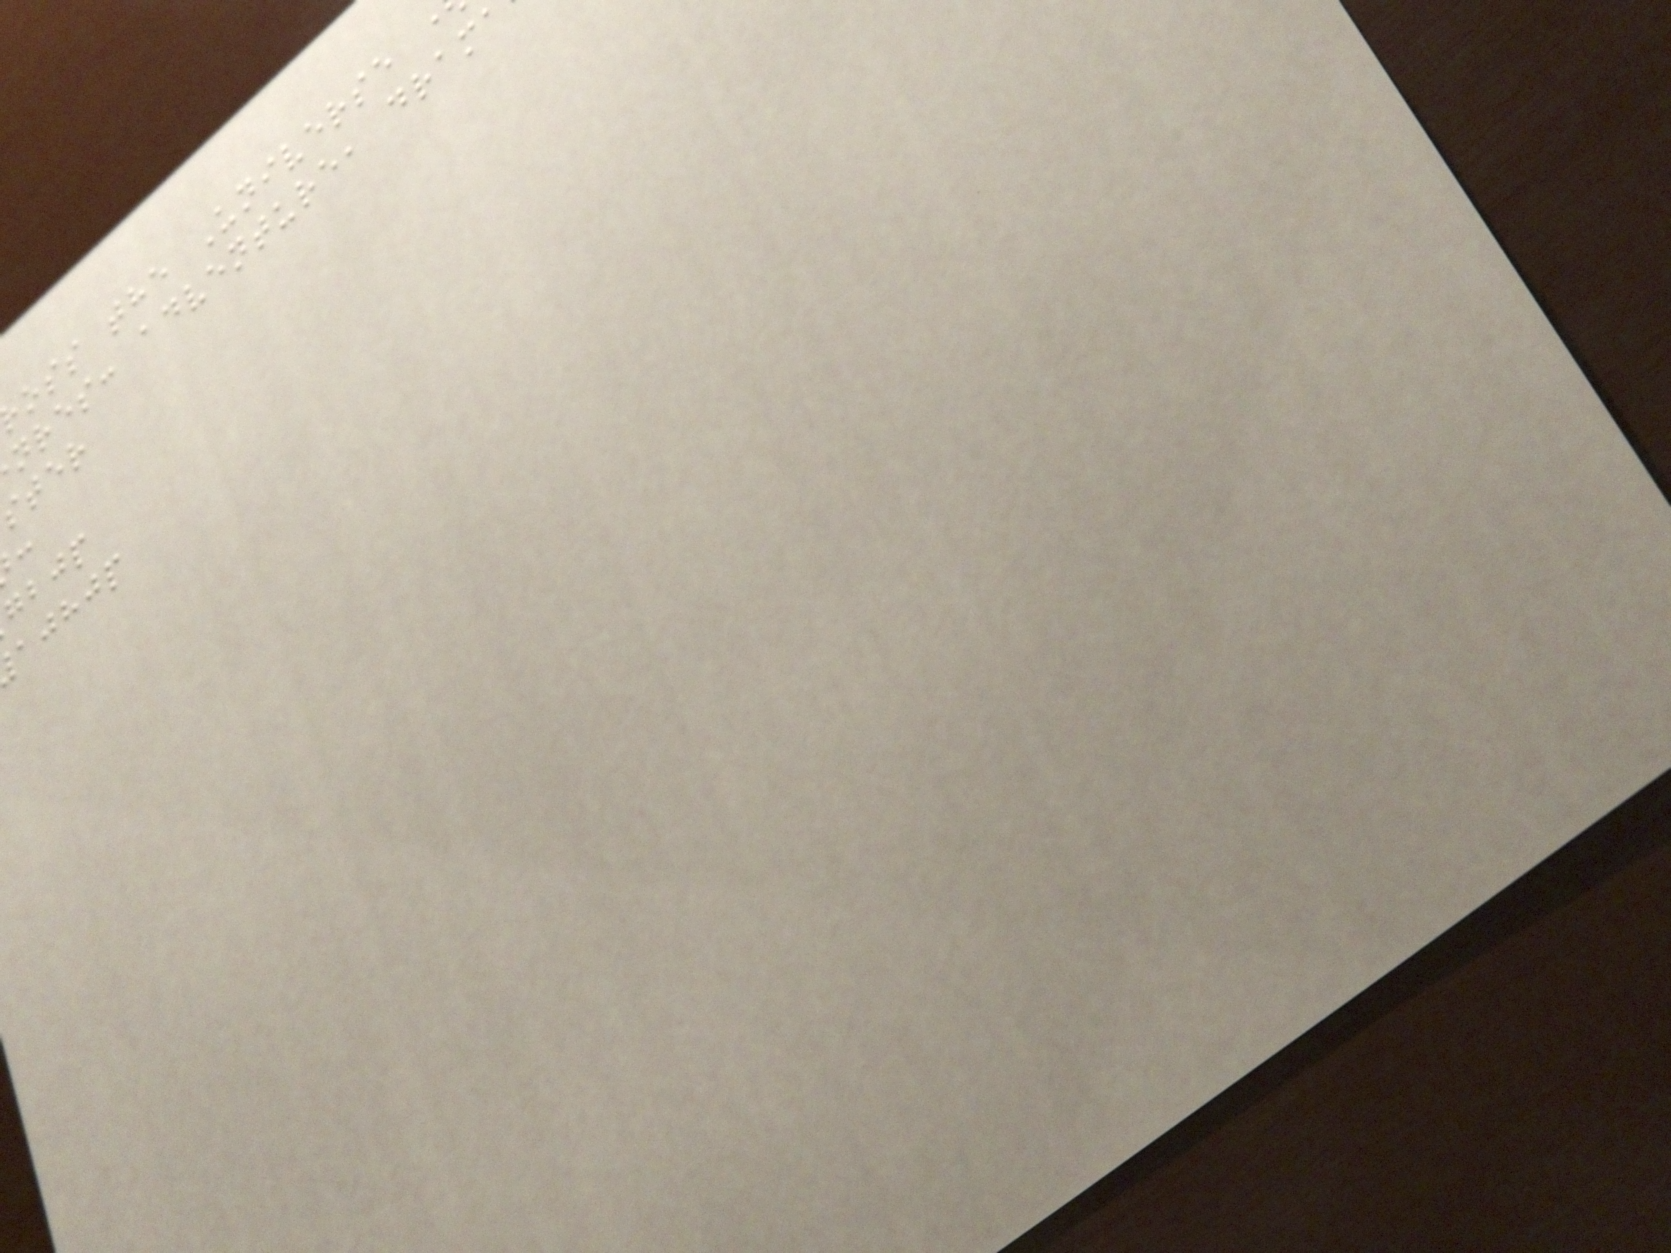oss the Universe
nres: adventure, dram
ster
gbjp
ajhjp
